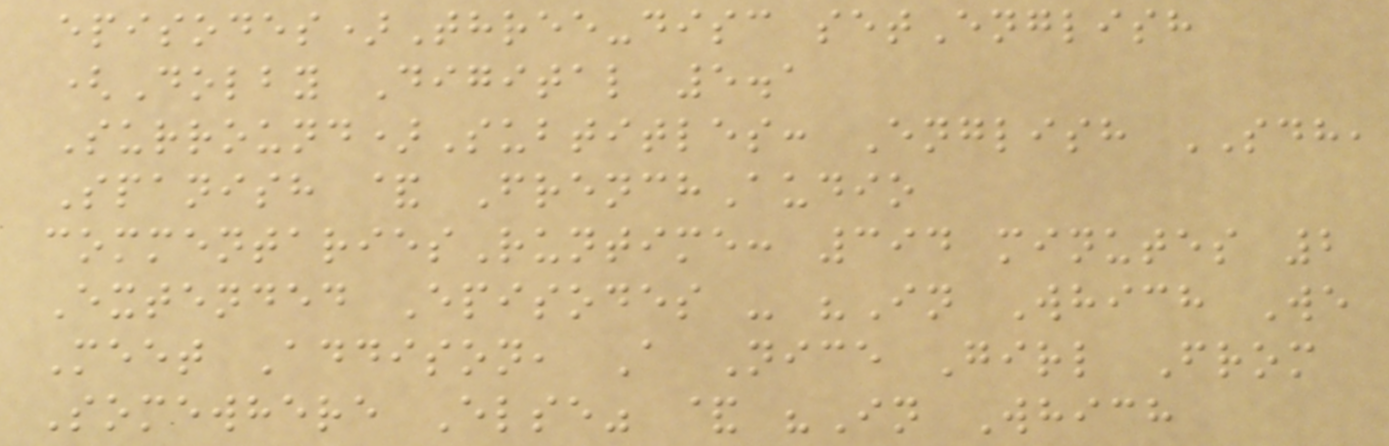episodes)Three-disc setEnglish
(Dolby Digital 5.1
Surround)Subtitles: English SDH,
Spanish & FrenchAudio
commentariesRuntime: 394 minutes 2
Extended Episodes - "In Which We
Meet Addison, A Nice Girl From
Somewhere Else" & "In Which
